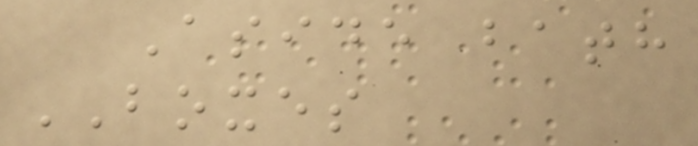Aside bath
BOXES
